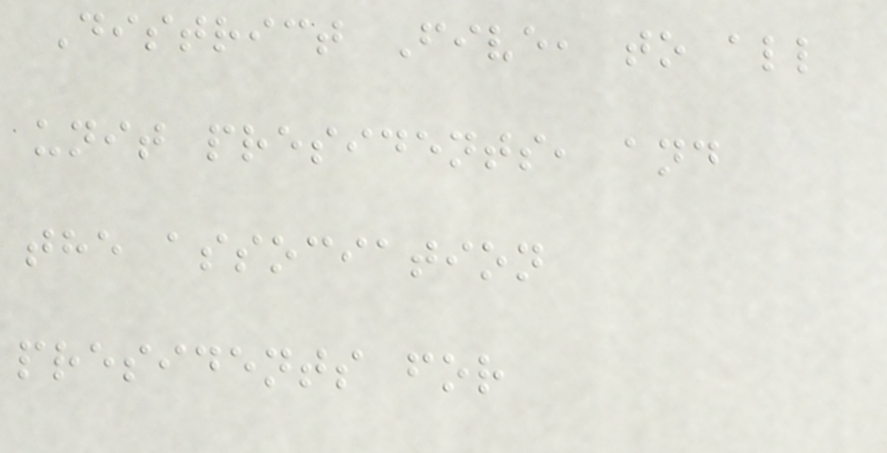District Five, to all
unit presidents, and
the association
presidents for
